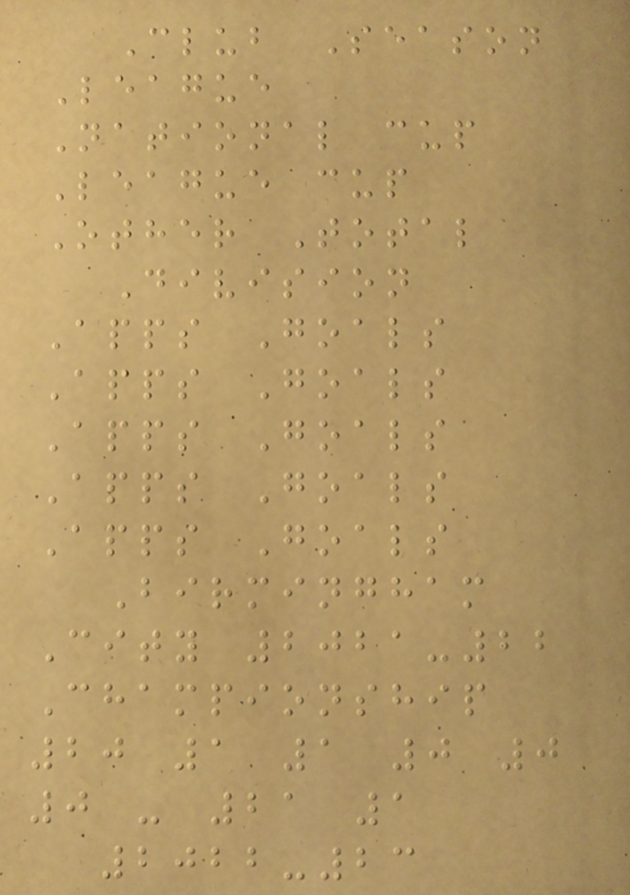Club Season
League
National cup
League cup
Other Total
Division
Apps Goals
Apps Goals
Apps Goals
Apps Goals
Apps Goals
Birmingham
City 2021-22
Championship
20 1 1 0 0
0 - 21 1
2022-23
